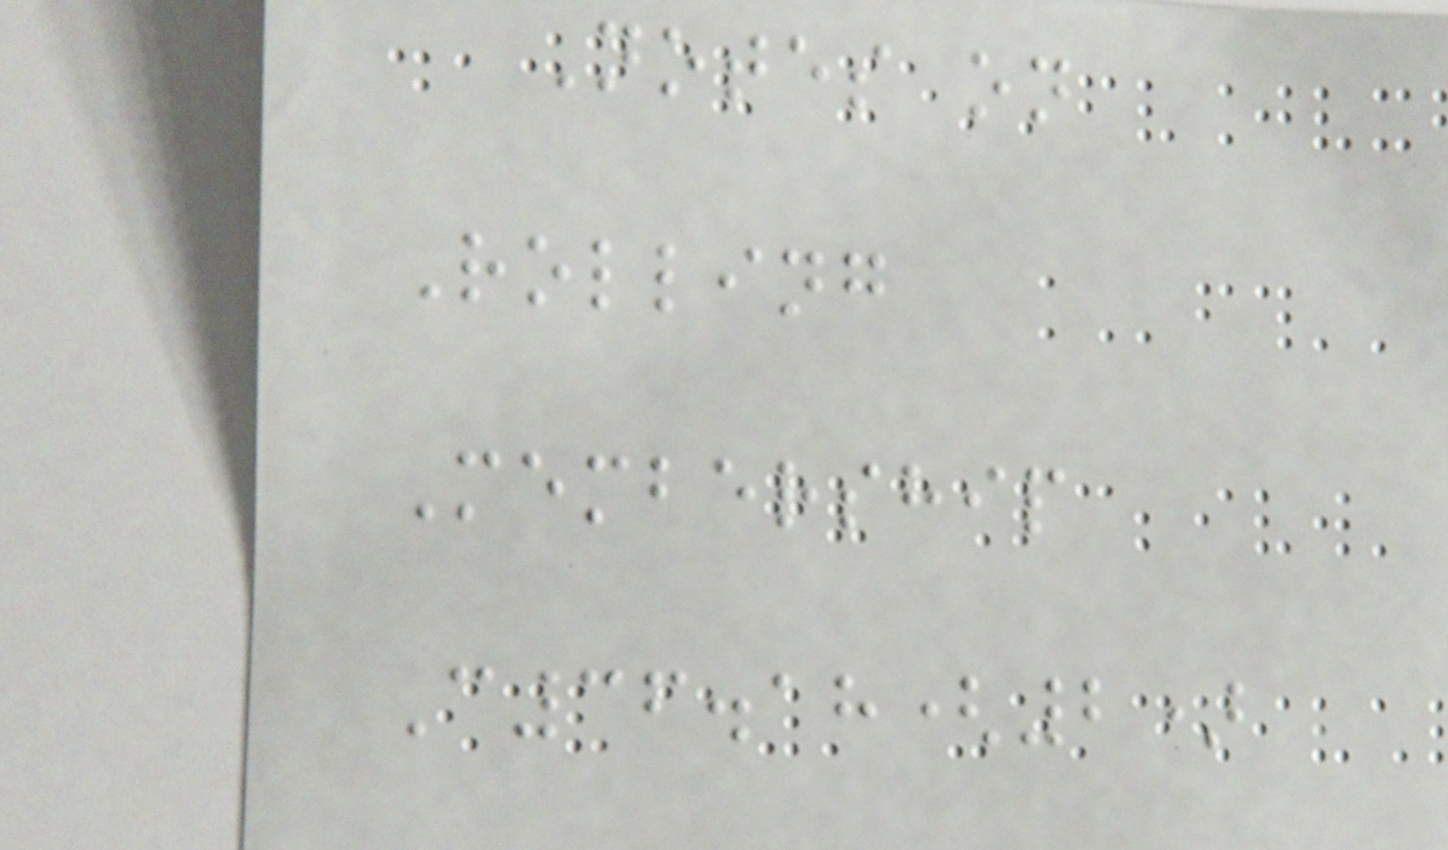Notes on
Rolling
Membership
C36.18(2)
